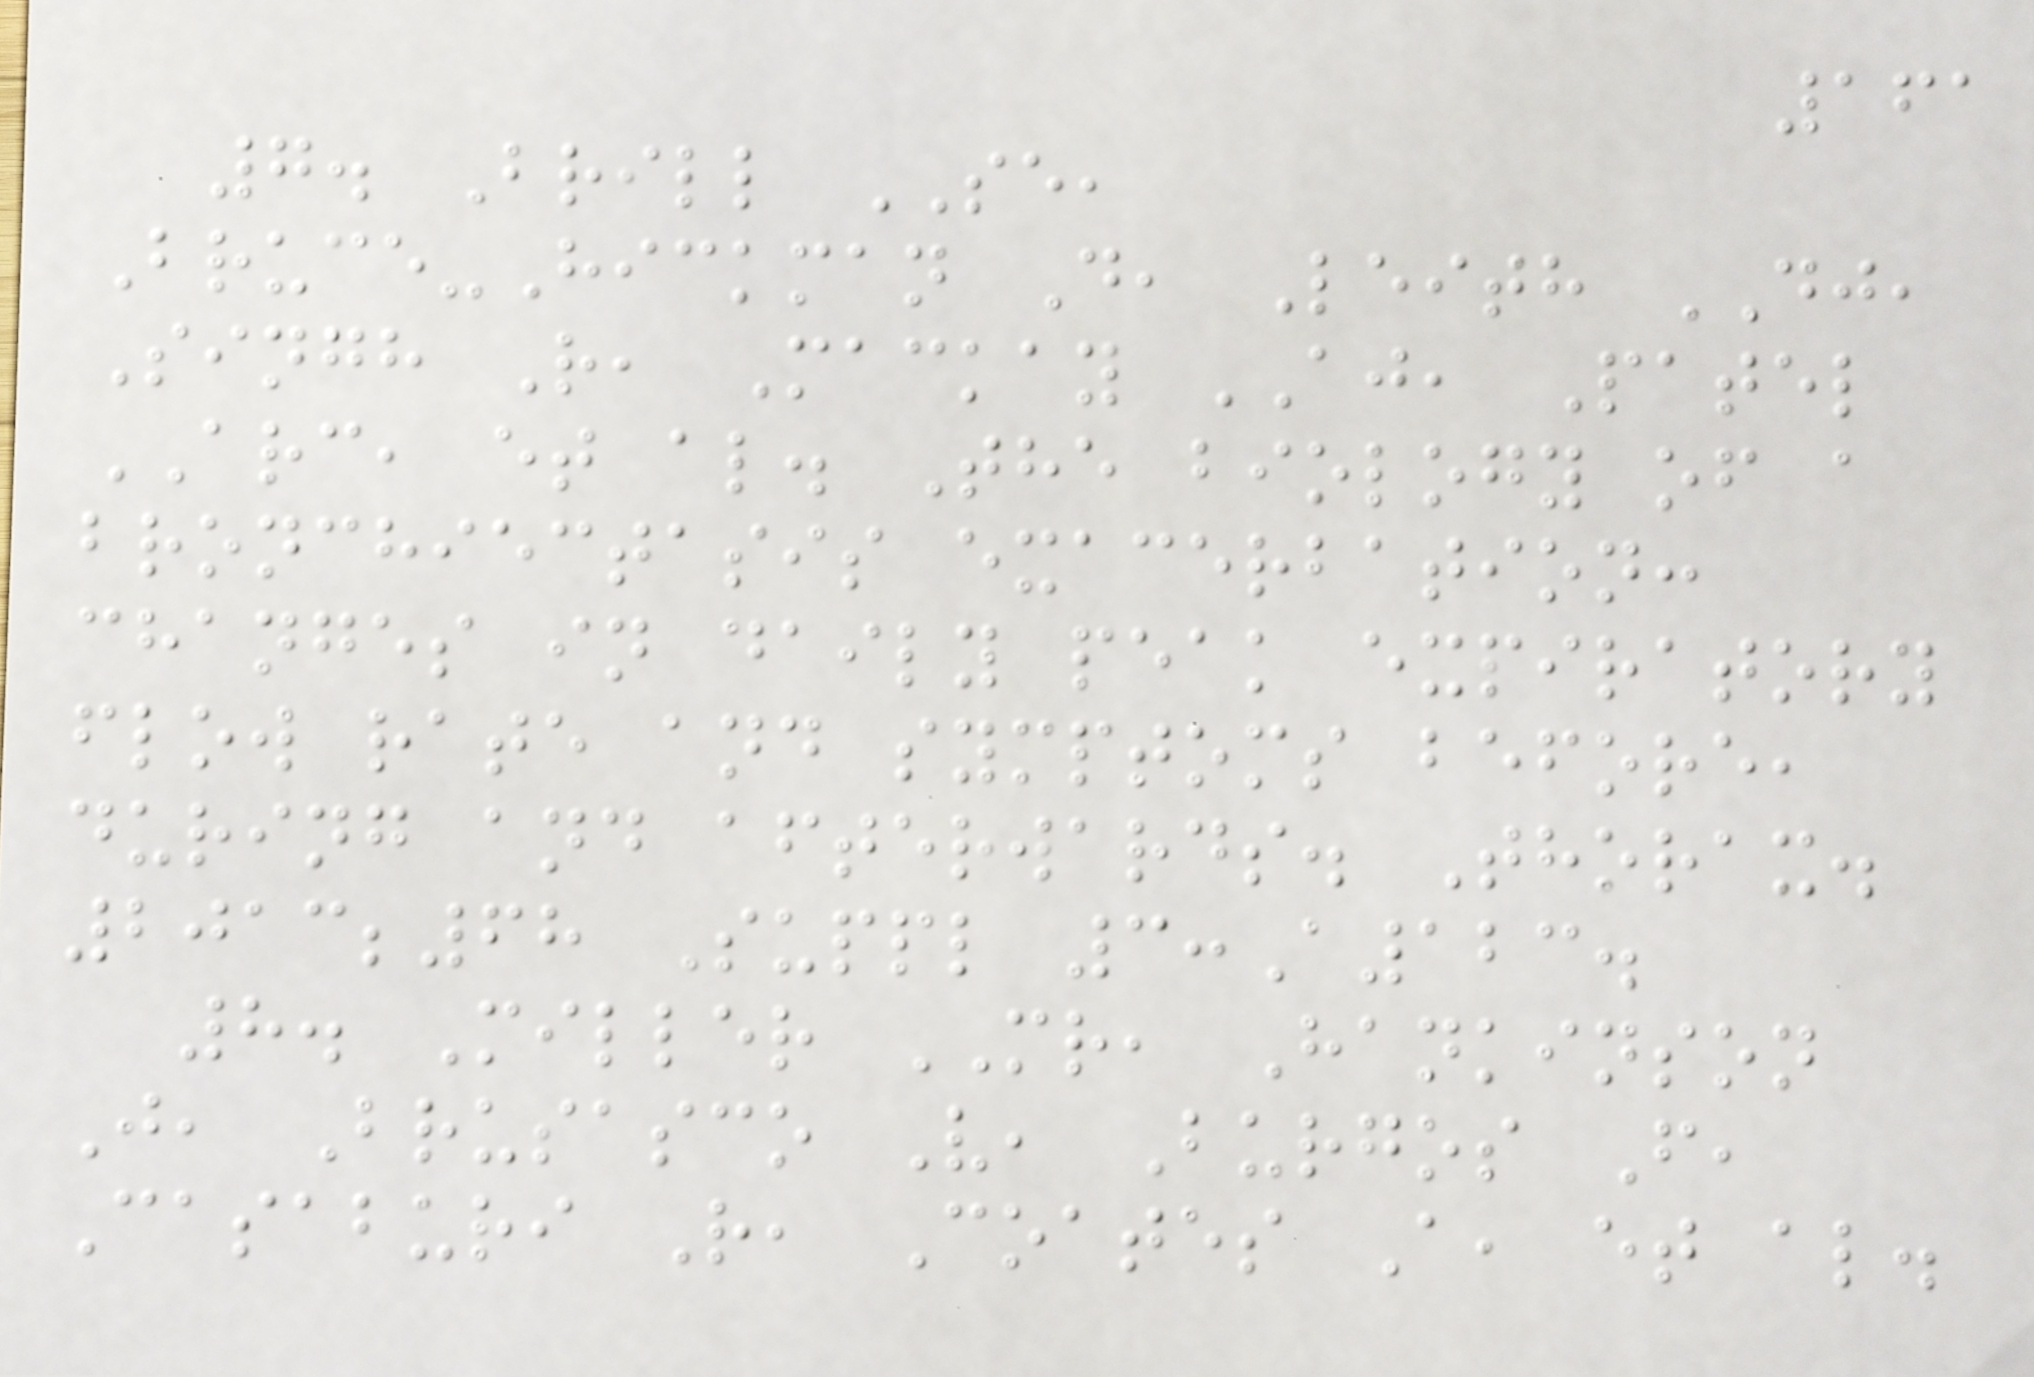161
7. Brill SE,
Bruce-Hickman D, Leith DJ,
Singh R, Mackay AJ, Patel
ARC, et al. The biology of a
bronchiectasis exacerbation:
changes in daily peak expiratory
flow rate and symptoms before,
during and afterwards. Thorax.
2013;68 Suppl 3:A123.
8. Miller MR, Hankinson
J, Brusasco V, Burgos F,
Casaburi R, Coates A, et al.
